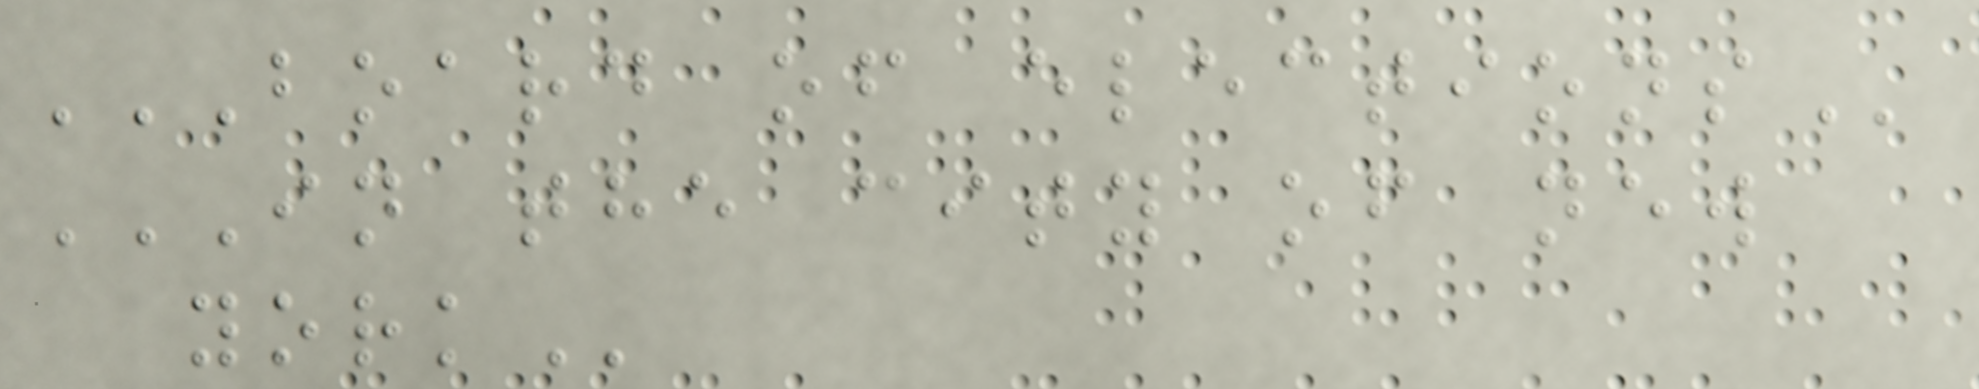BOARD OF ELECTIONS
IN THE CITY OF NEW
YORK
